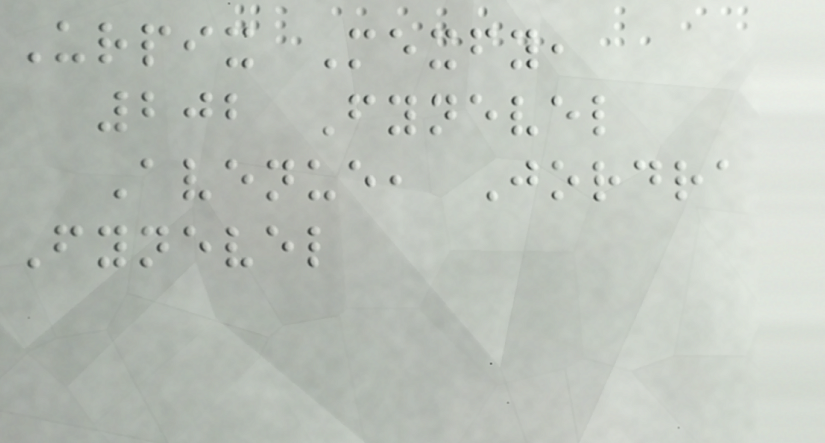Urpix Mexfy,
202 Fynevel
Avenue, Jordra
Fynevel
